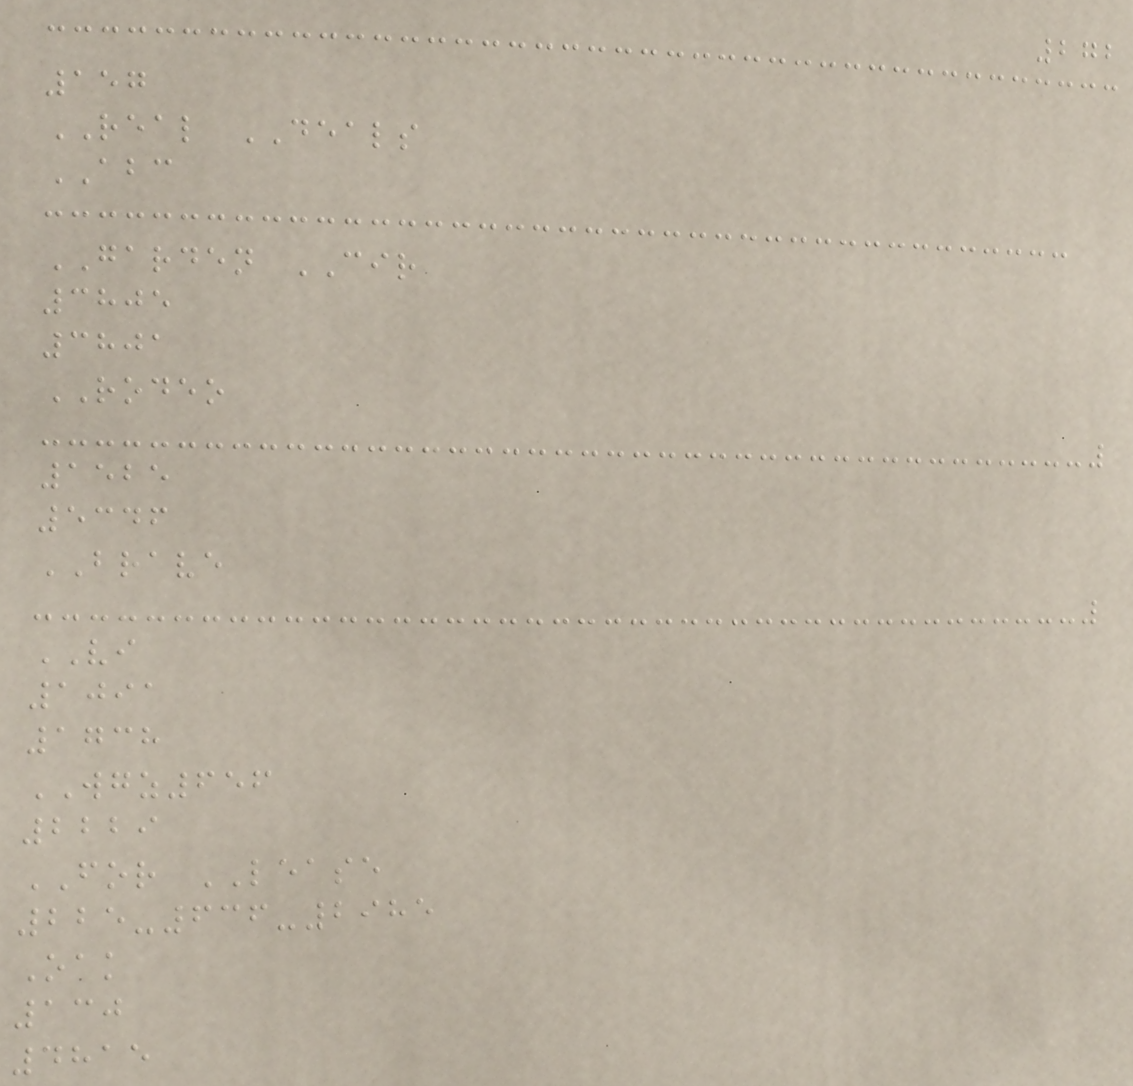272
157
REAL DEALS
ABC
GARDEN CIR
3805
3801
RODEO
1525
5346
BRAVE
VI
1091
1738
WGZ656
2229
FOR LEASE
225-636-2985
Oak
130
4815
